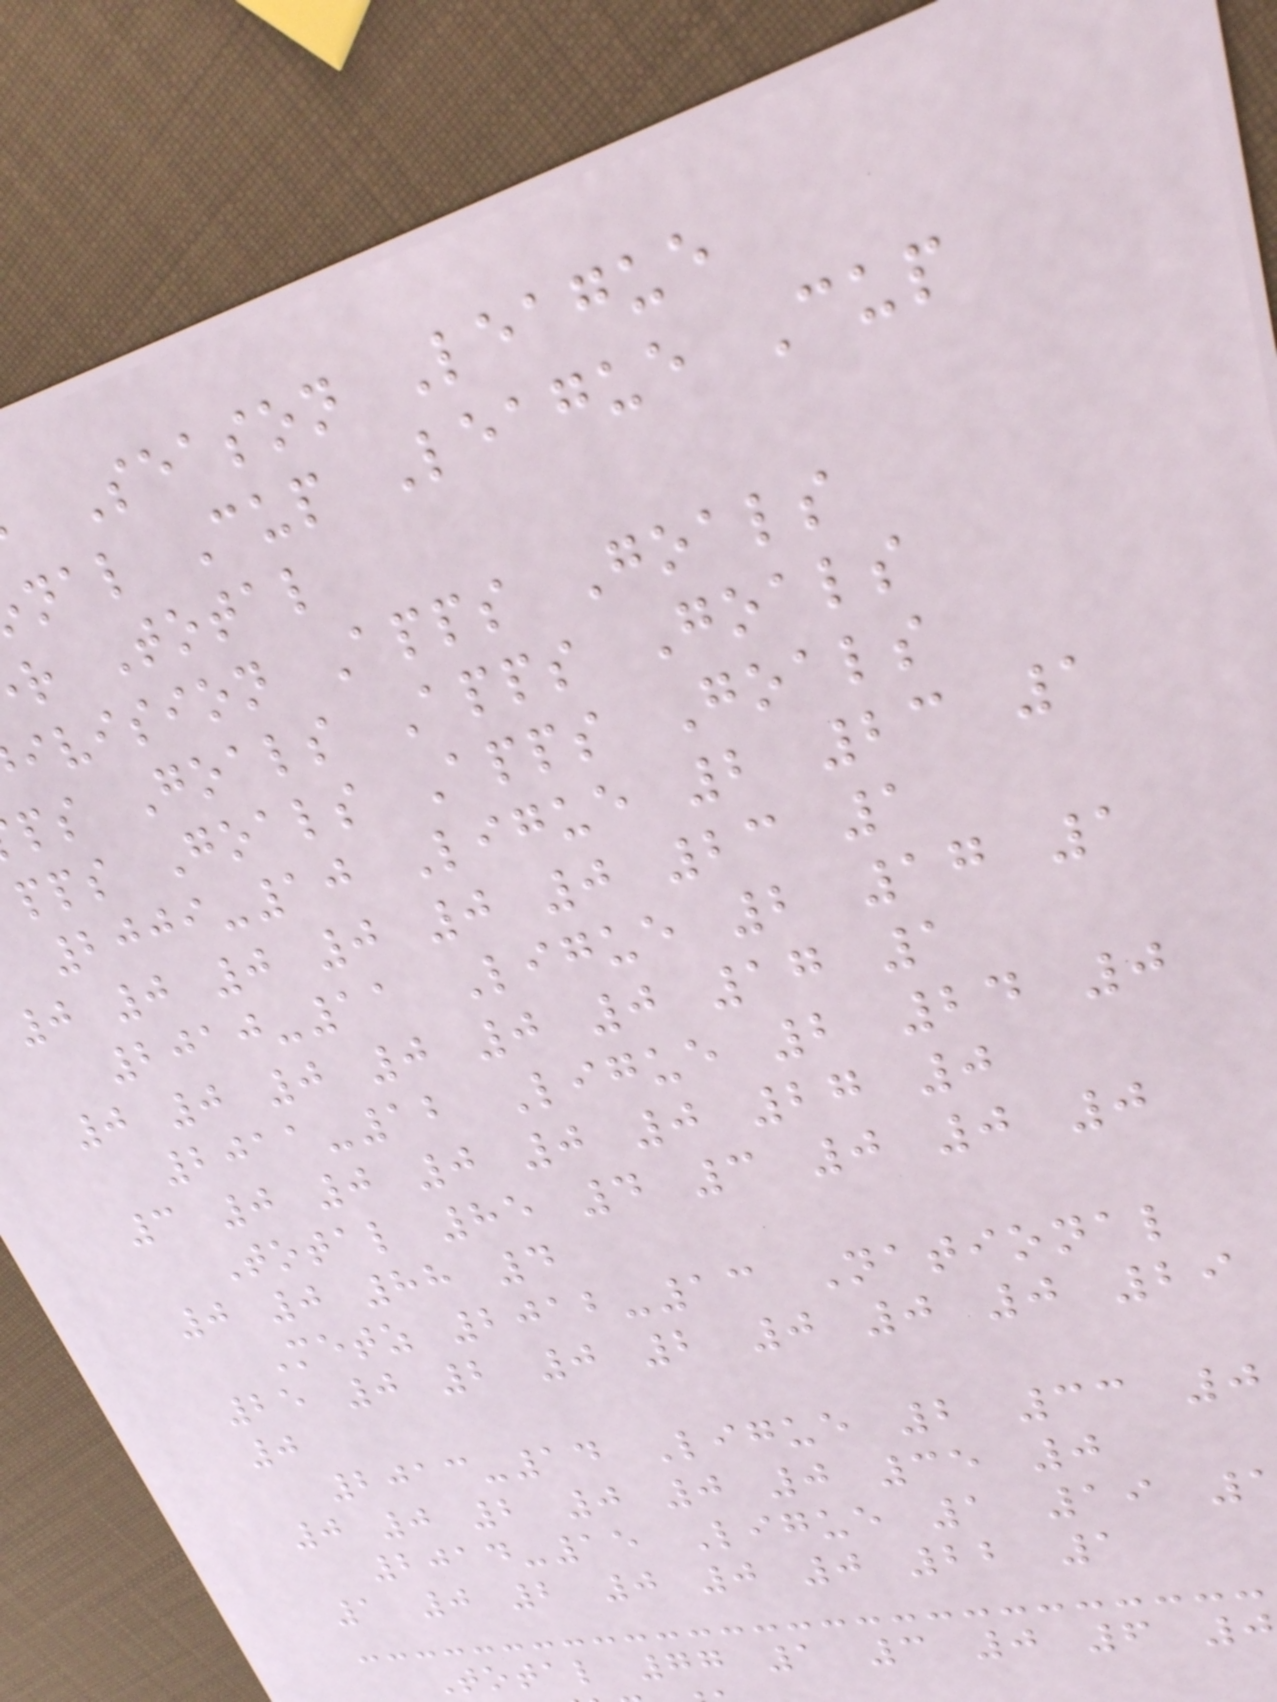Season League
nal Cup League Cup
r Total
ivision Apps Goals
ps Goals Apps Goals
pps Goals Apps Goals
2009-10 Ligue 2 23 1
0 0 0 0 0 0 23 1
2010-11 Ligue 2 17 1
0 0 0 0 0 0 17 1
2011-12 Ligue 2 24 0
3 0 0 0 0 0 27 0
Total 85 4 3 0 0 0
0 0 88 4
Metz 2012-13 National
25 0 2 0 2 0 0 0 29
0
2013-14 Ligue 2 33 0
0 0 2 0 0 0 35 0
2014-15 Ligue 1 19
1 0 2 0 0 0 22 1
Total 77 1 3 0 6 0
